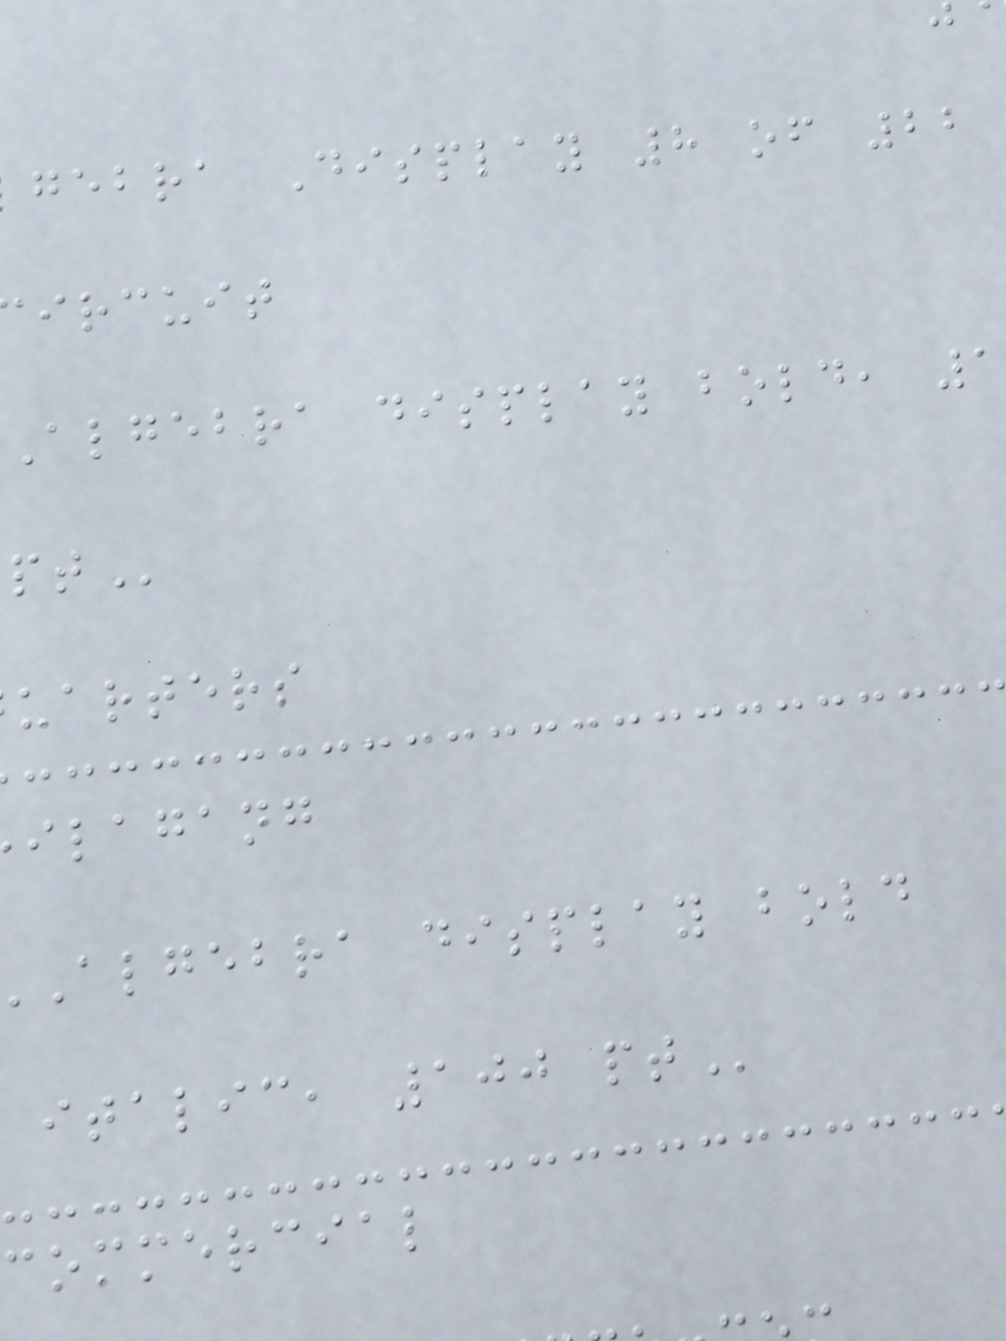gebra Display 8 of 22
ircuit
algebra display bold, 1
uarters
ilagang
algebra display bold
italic, 100
commercial
